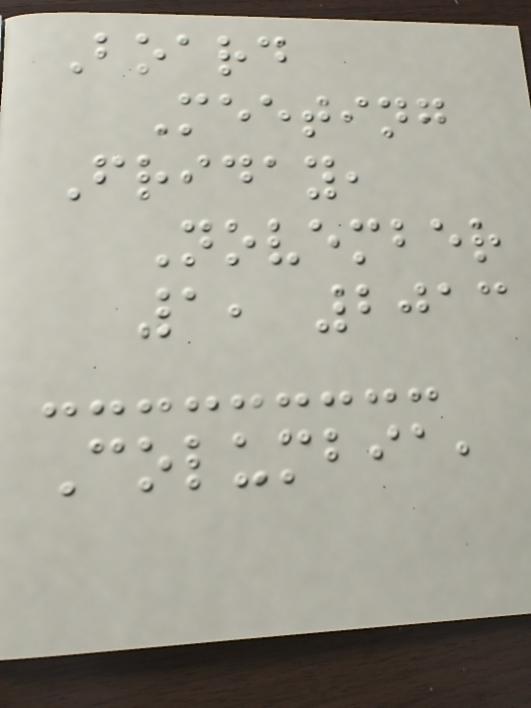Board
Meeting
Friday,
November
1, 2013
Columbia,
